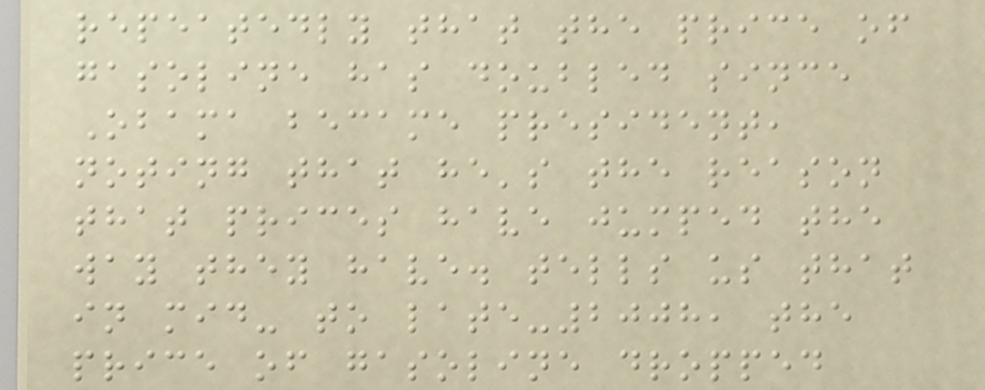repeatedly that the price of
gasoline has doubled since
Obama became president,
noting that he's the reason
that prices have jumped the
way they have. tells us that
in mid- to late-2008, the
price of gasoline dropped
